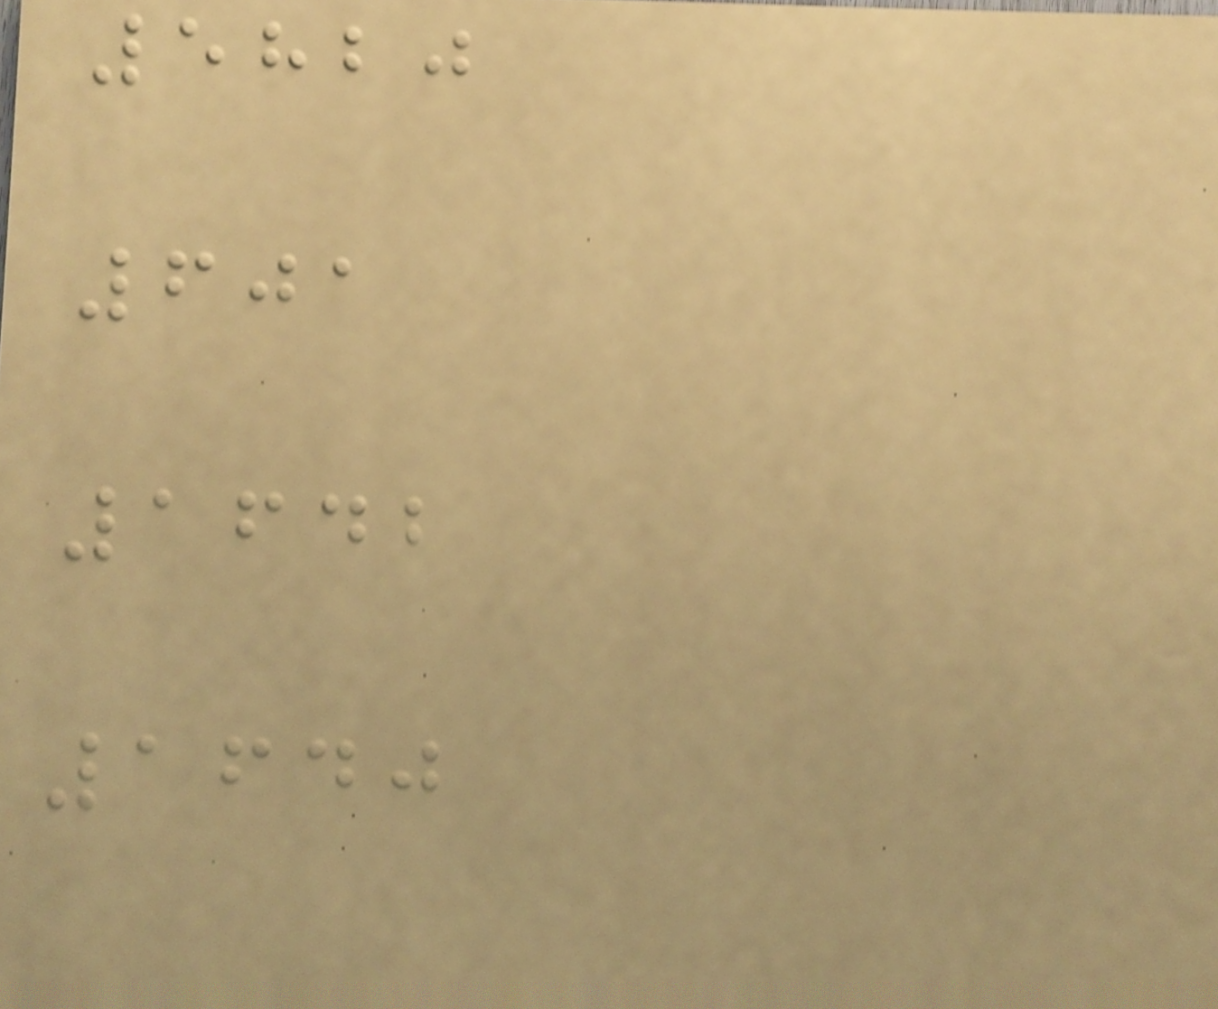5820
601
1642
1640
